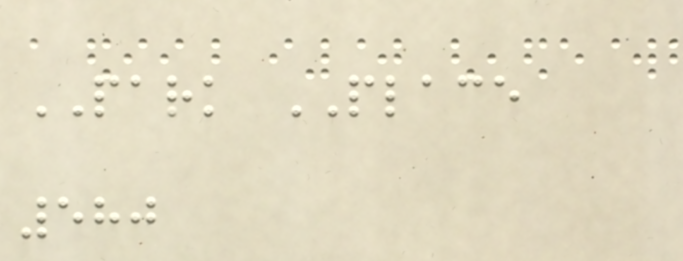PARK PLACE
580
